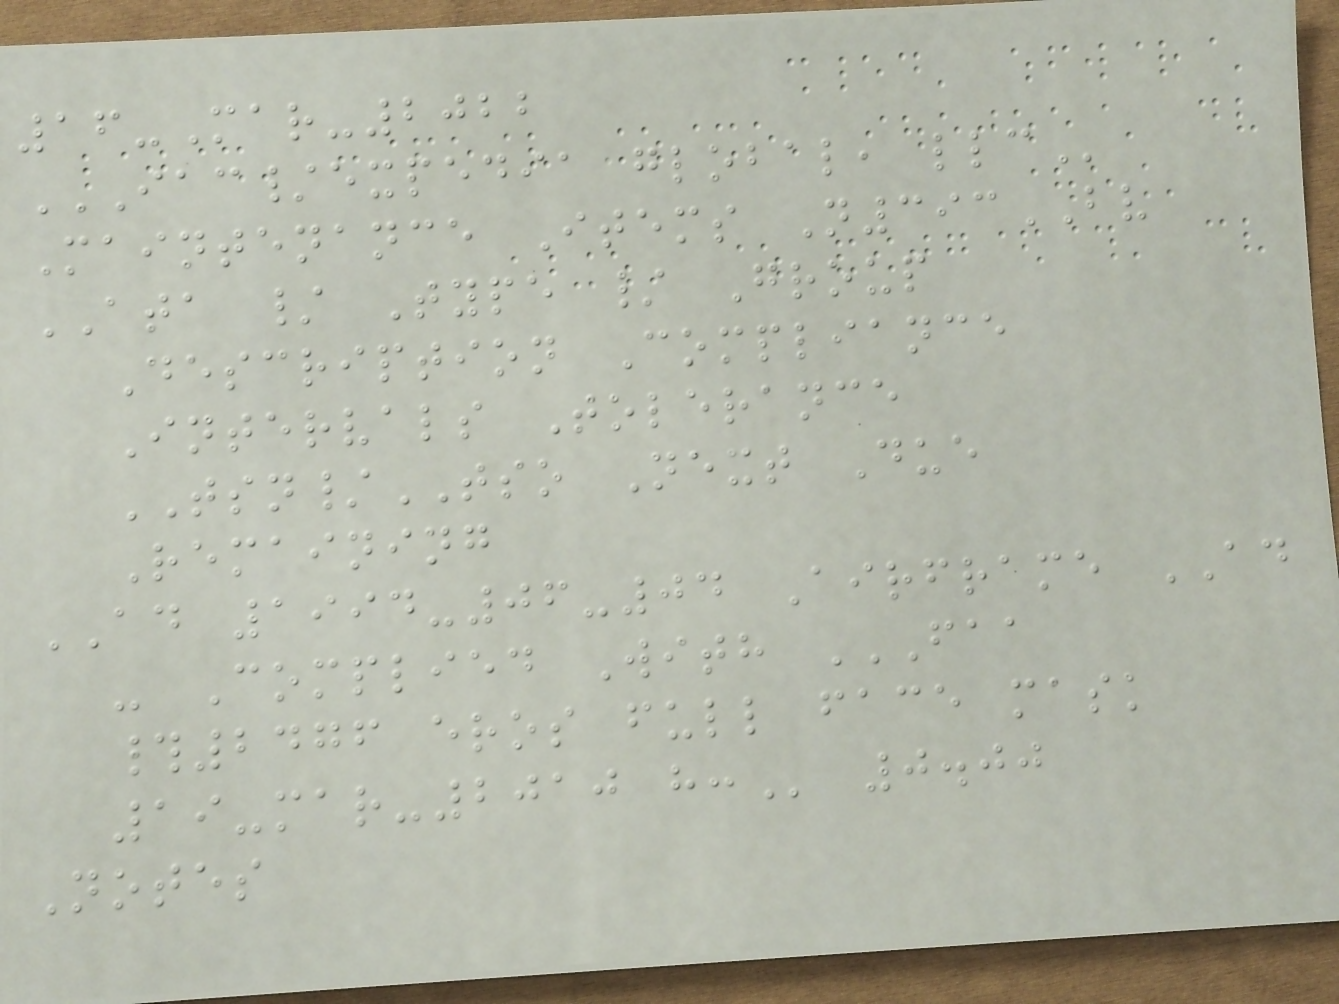16-Mar-2022
IAC/EXPEDIA GLOBAL, LLC
Maintenance Items N393BV
ATA / Type / Group
Description Compliance
Intervals Tolerance
TSN/TSO Next Due
Remaining
AD 1994-06-04 Airframe AD
- Complied With FAA
#2476 EROS FULL FACE MASK
19-MAR-2010 H: 0.00
Notes
